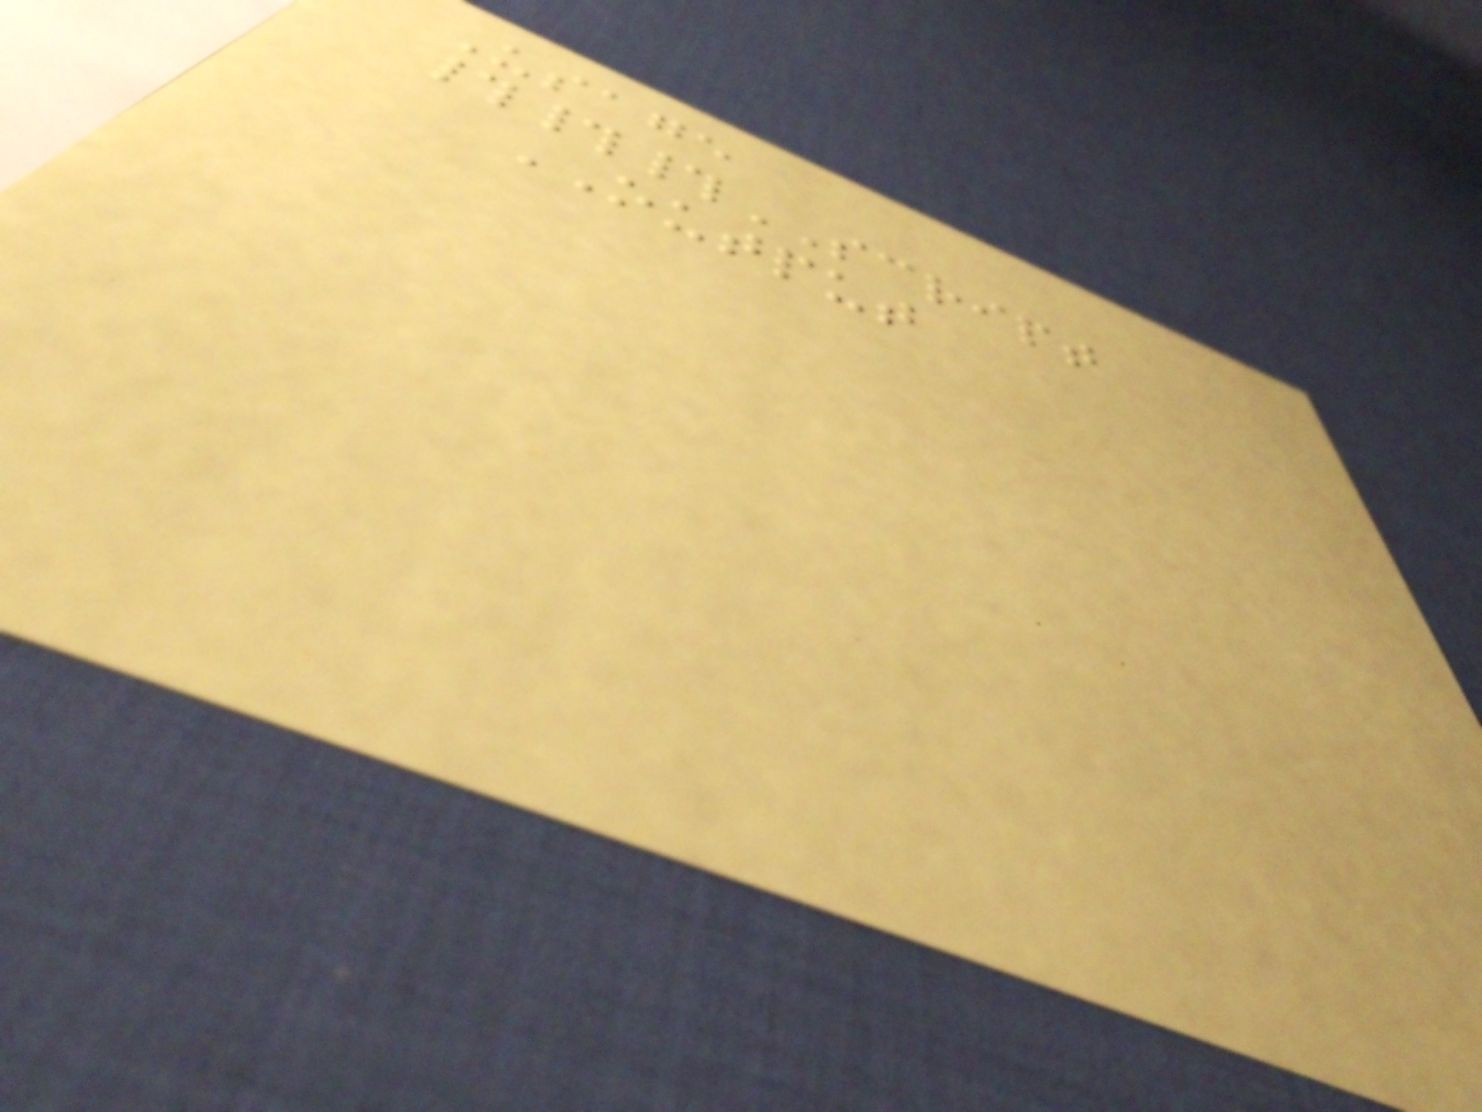Usage
###SCRIPT
OUTPUT
